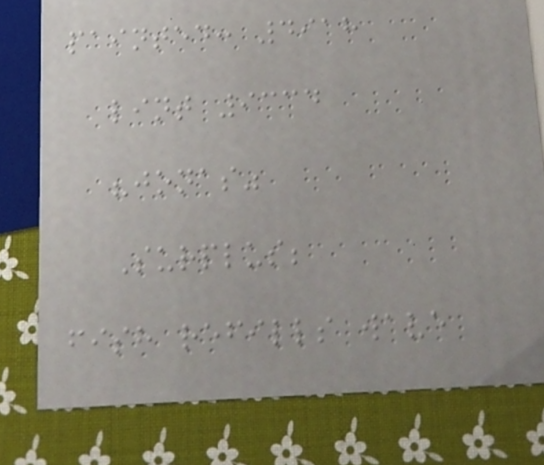painted: 4918
lint 9334
"jonas"
Surplus;
fish refills wave
